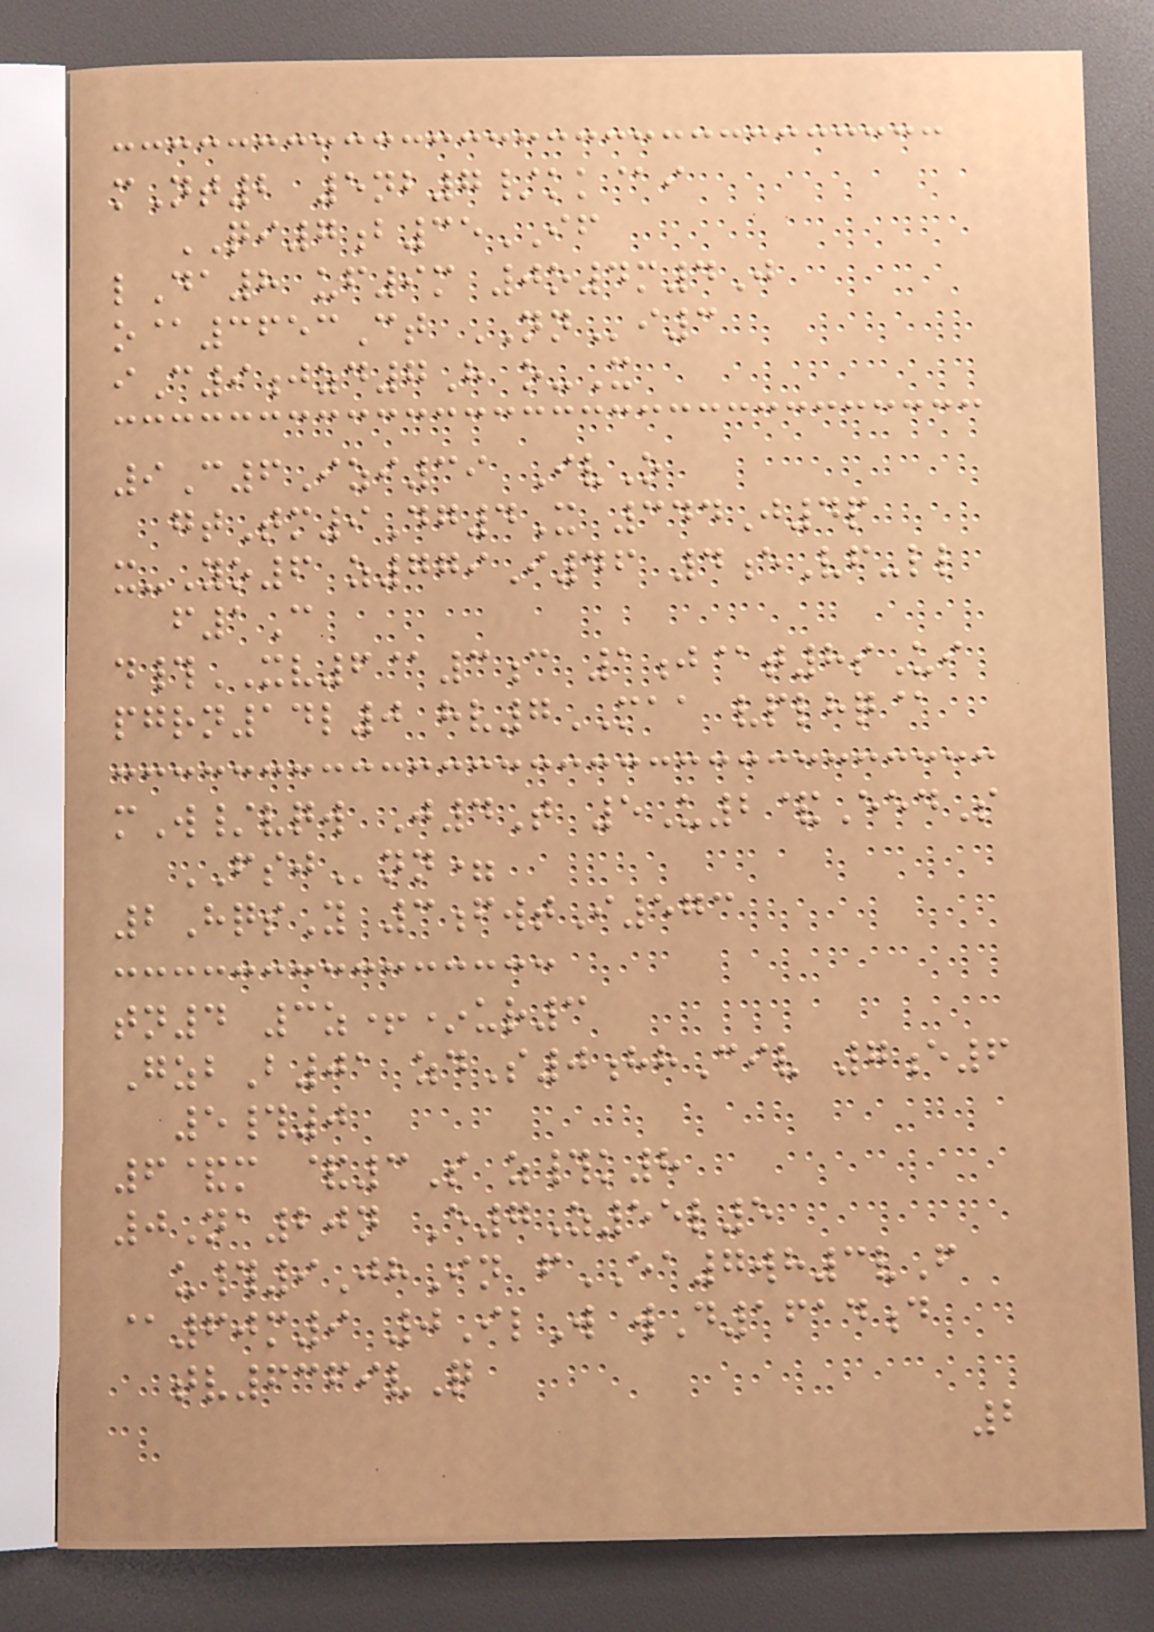mNt2 5nb7/kk@i
QI7b35IF
lDa8 uf9m 0o4m4J
o@3653Ct NNi3
iC9jzd7H o-X
9C6Izi39 IvO
gtTm9Dg4X 344J4p
x-Yo6 z779I46 4eVf-ll
f1C
d#XV6@3c 1j@t8sUi
pgrn14l0 hv7MAA vplhq@
mW/vqw J4T 5U2&EedS
FSJnn=
2HqsY 3fwtI573
tn4 3z+*ur3
GzbB01 zdS0hhCiv 7e6
5#0
6&m &3S z#k8
0Na20n E7Z55l5
u#9JhIn fEA7wh3vF
@60m9 0IlW wD1614d
tv6369vQ
2
